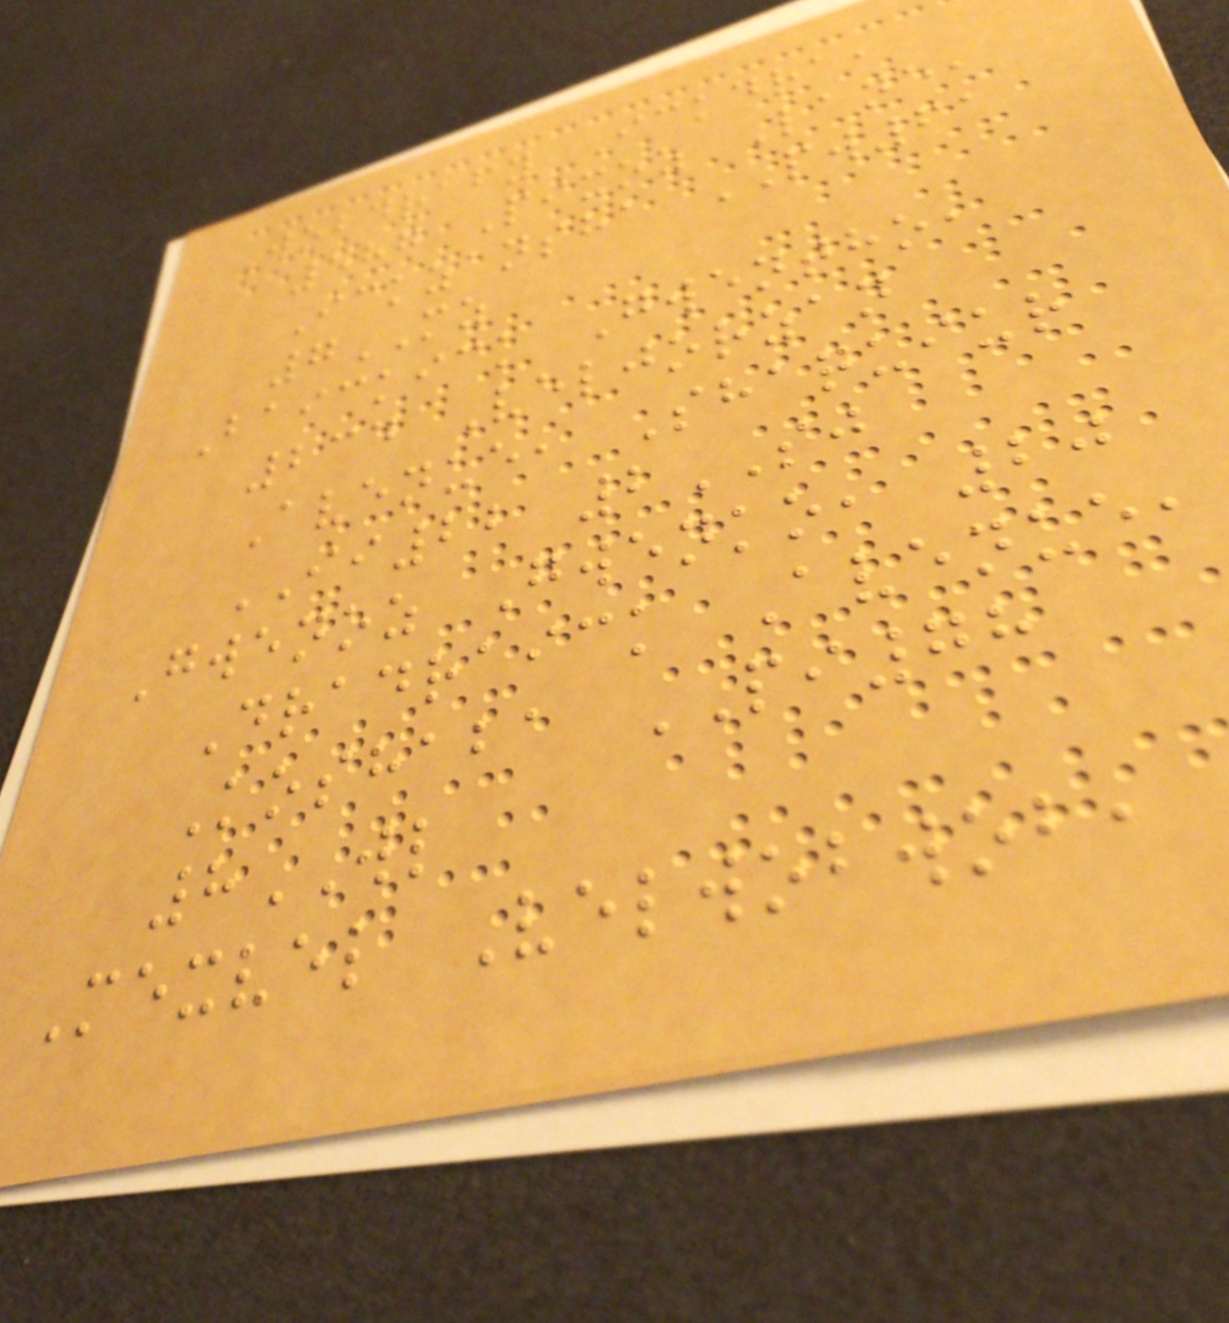Wobdrafy Ickdra,
587 Pixoz Lane,
Ickzansha PW61
7MZ
Baickick Gwentho,
234 Veljorzan
Avenue, Shaquiur
II22 2SJ
Gwenoz Gwenko, 20
Dradraick Avenue,
Koshaba PI78
8WL
Mexvel Velwobwob,
